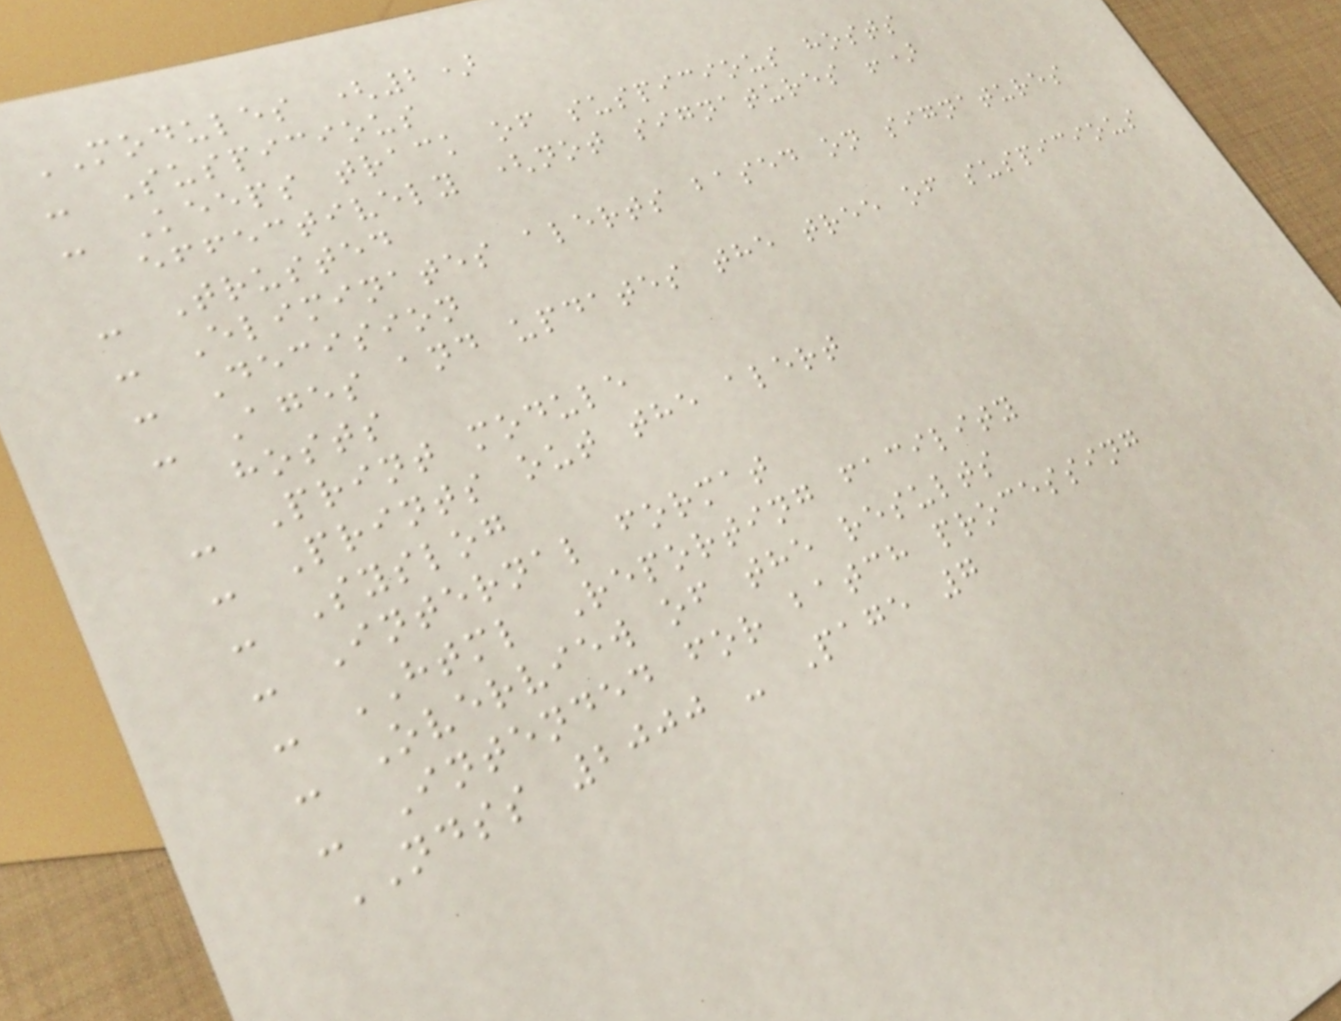MODULES (2)
- Suspicious
- Keeps track of suspicious hosts
effectively (not signatures !)
- Trusted
- Eliminates alerts based on signatures
- Decision
- Ages and updates the tree of suspicious
hosts
- Print module
- Prints out the alert
- Syslog
- Internal format
- HTML Reporting facility
- Overview of the results
- Intended for batch processing
NDSS 2000 - Page 7
